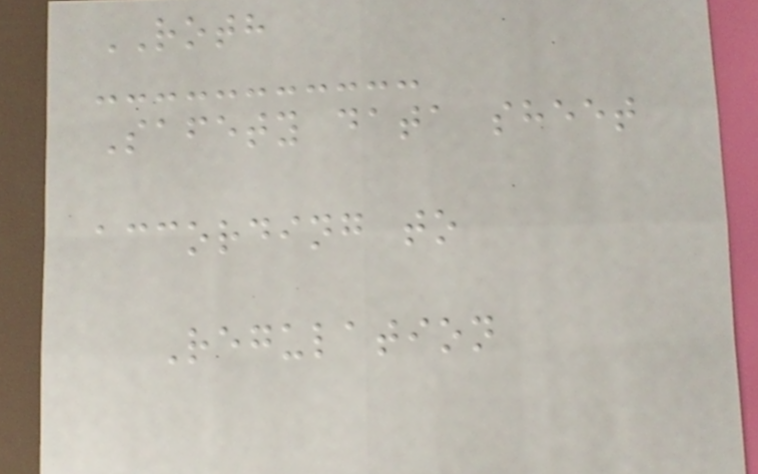ROTH
Safety data sheet
according to
Regulation
